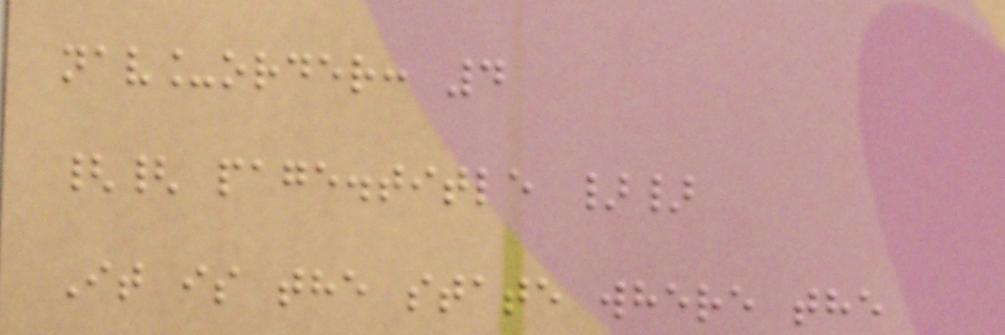nav_order: 4
{{ page.title }}
It is the state where the
